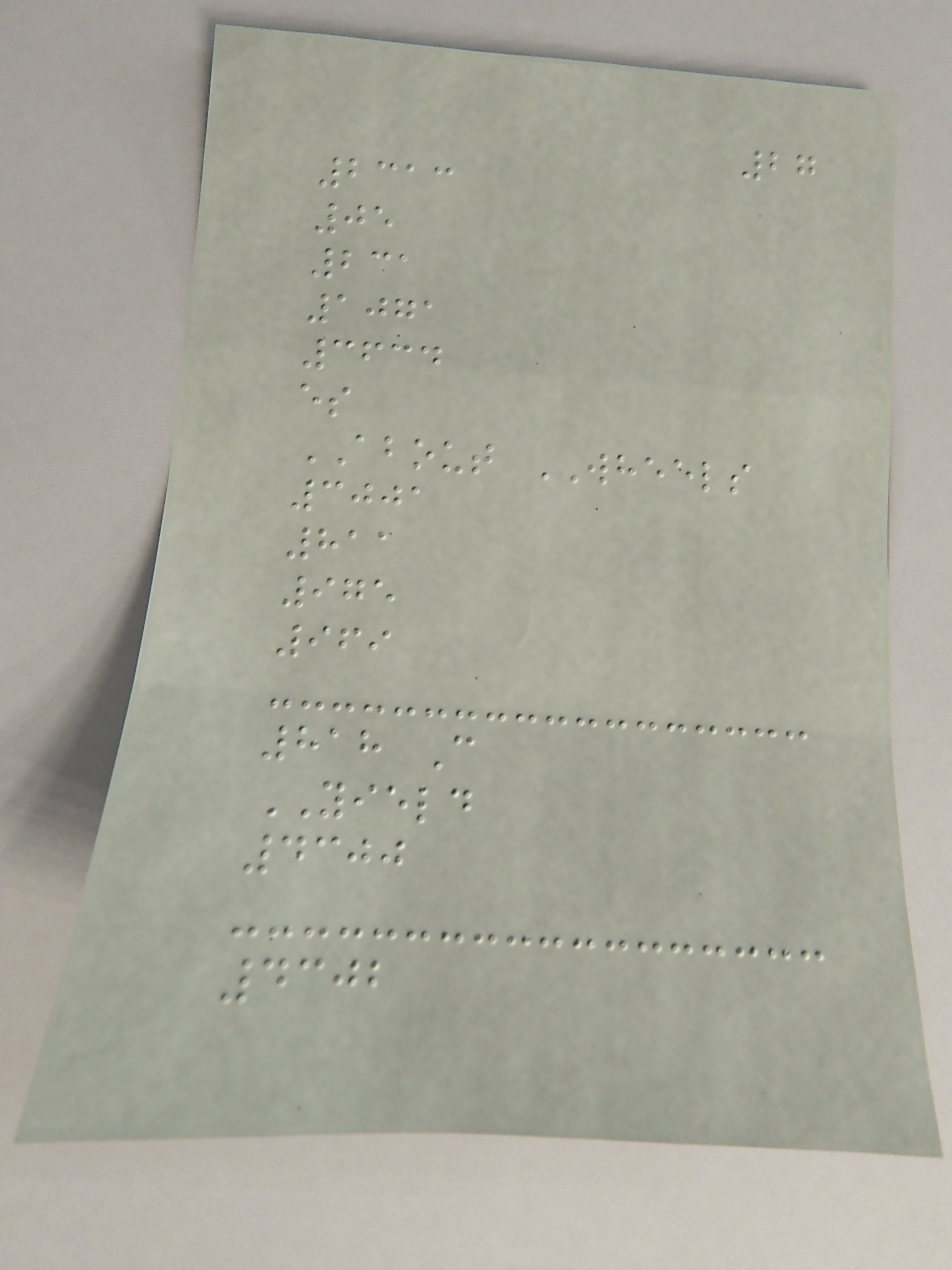27
2313
05
231
1071
3634
es
ABOUT WHEELS
3001
811
975
969
818 C
YIELD
4300
4302
